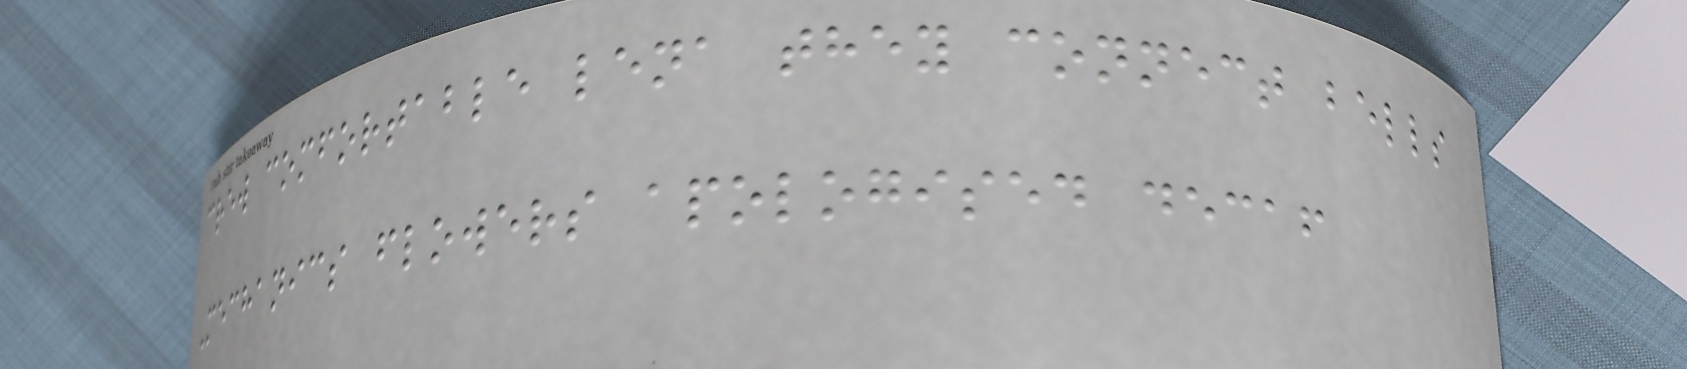crew comfortable lena they connect bells
Mechanics flowers apologised decaf
